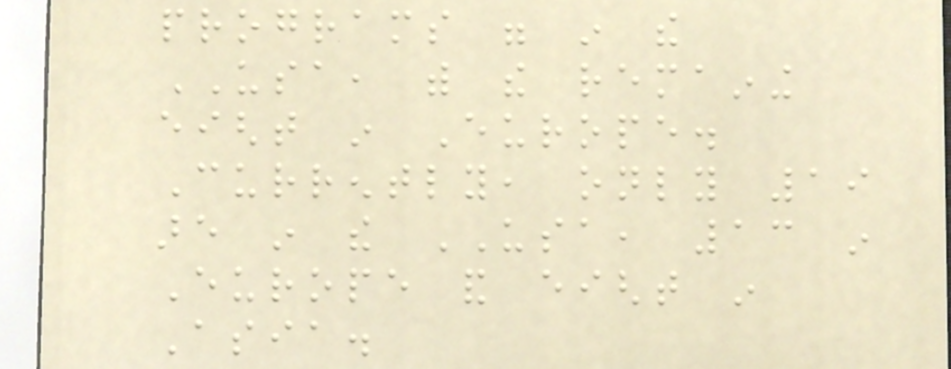programs were in the
USA, with the remaining
eight in Europe.
Currently, only 19
are in the USA, 13 in
Europe and eight in
Asia.
